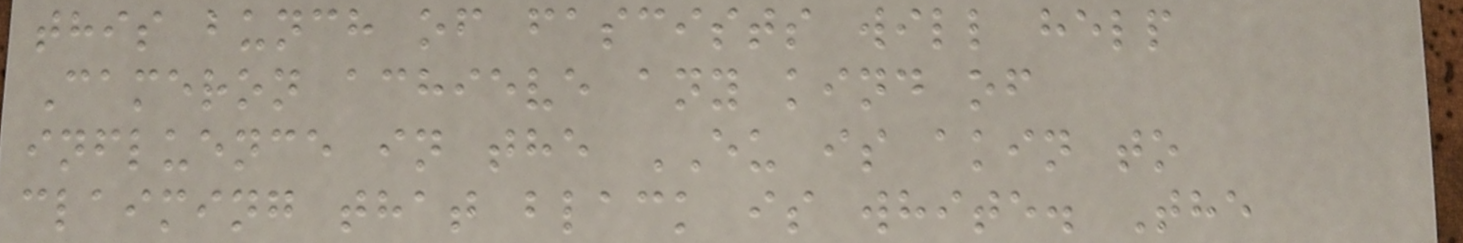this bunch of fascists will help
Cameron achieve any kind of
influence in the EU is akin to
claiming that black is white. The
